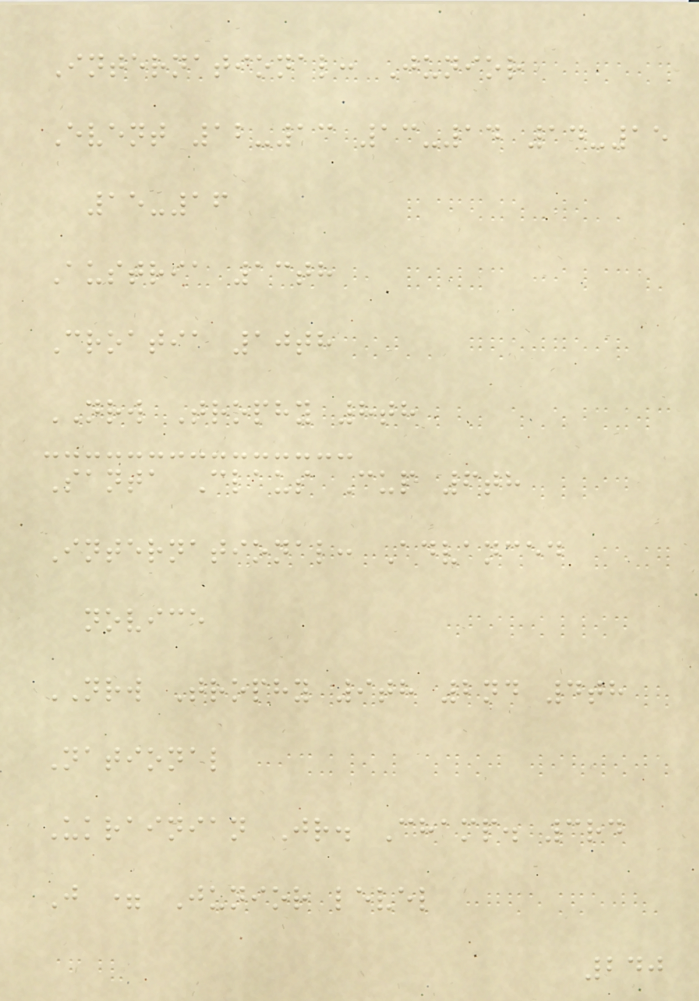International: Junior
Event 12-13 13-14 14-15
15-16
Austria 13th
Croatia 10th
NRW Trophy 8th
Santa Claus Cup 6th
International: Advanced
novice
NRW Trophy 9th 2nd 4th
National
Ukrainian Jr. Champ. 3rd
J = Junior level
240
